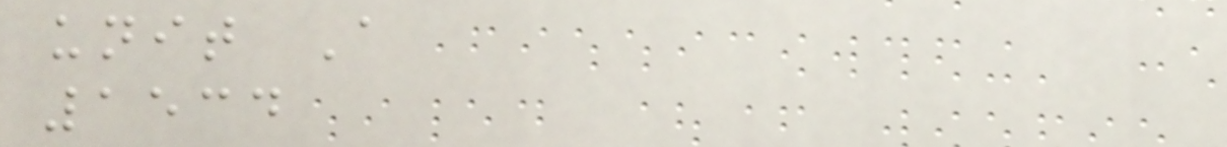unit A
1534
